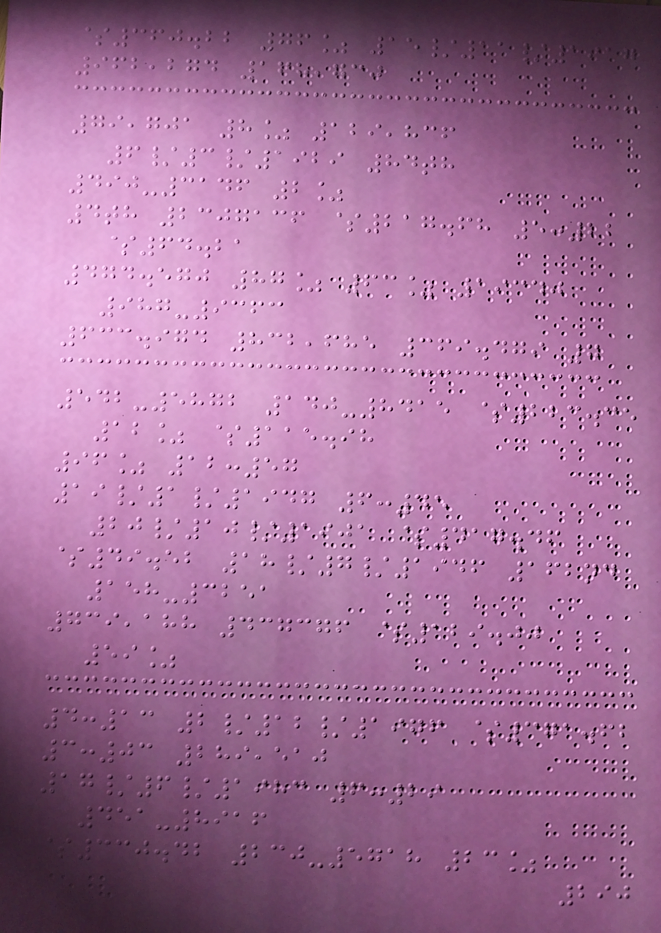$360.22 76% 15/11/1917
962,274 168,730
79,701 8% 129,836
6/3/1929 84th
490-3146 2%
4th 2307136 $217.68 5:22
$64.21
474.570 87% 63% 19340
987-9363
633.974 832,685 369.479 7
542-5872 140-8415 $223.35
12% $115.98
96% 12:57
19/1/1947 6:45
20/10/1901 $417.46
$49.52 18/7/1946 162nd
158-3251
739,188 437376 $129.00
59%
4:13 2/12/1976 $371.62
3:03 289,510
17/6/1983 6:29
451-8916
$330.42 230-5718 23%
290
